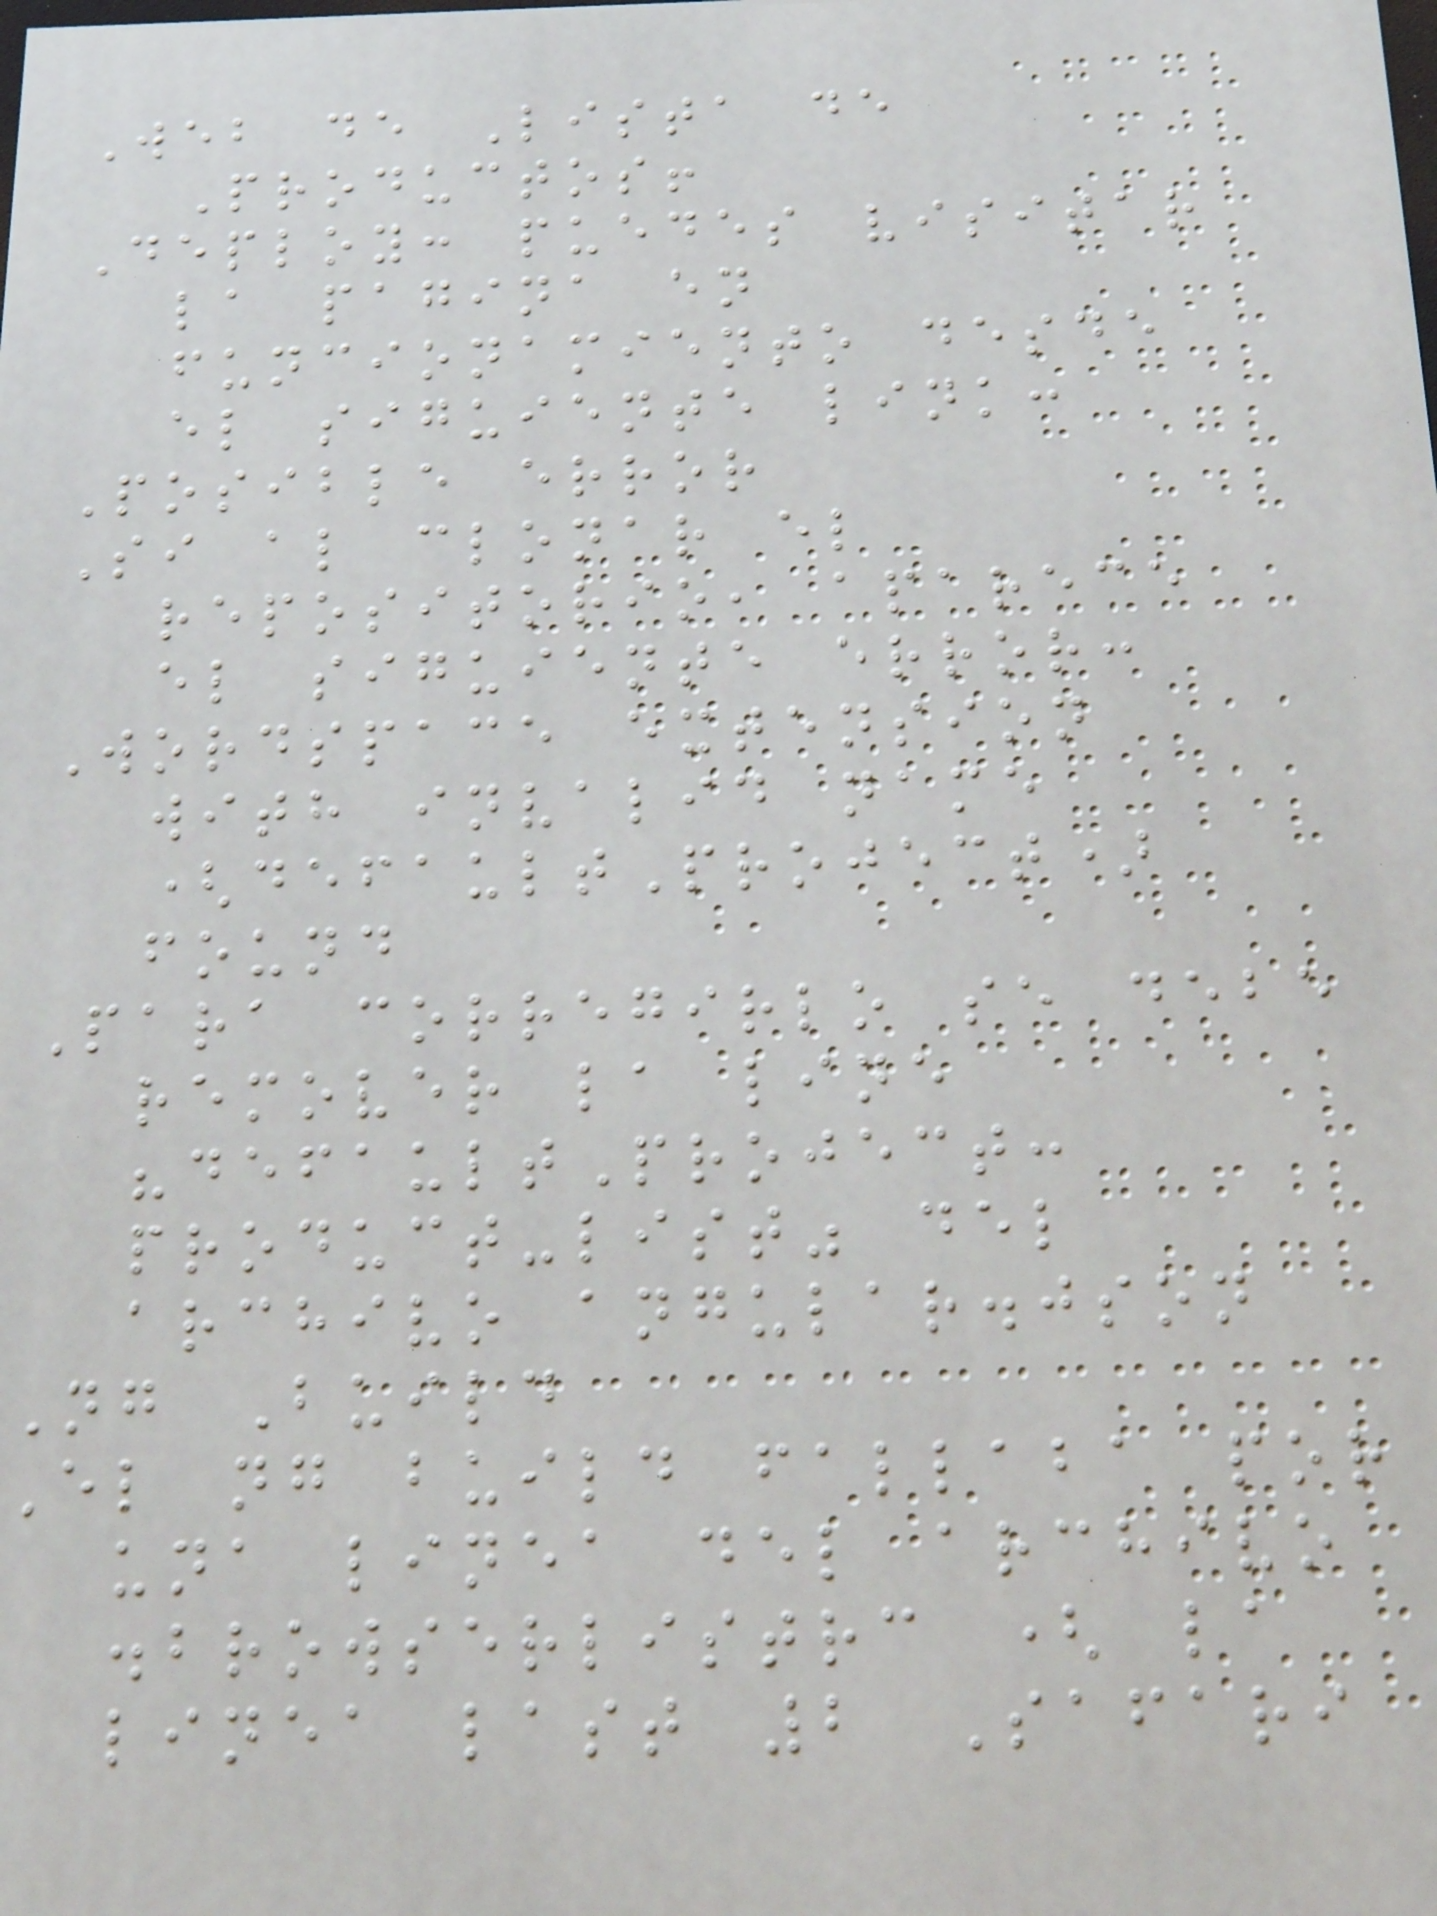Web de Lista de
Productos!
Deploy: puedes visitar
la pagina en
funcionamiento desde
el siguiente link:
Posible error
Si al clonar el
repositorio, aparece
el siguiente error:
Wordspace extension
with invalid name
(defaultProject)
found
Para corregirlo se debe
remover la line
"defaultProject:
product-list" del
archivo angular.json
Ng Build
El ng build fallaba por
una linea del archivo
.browserlistrc ( la
linea last 2 Safari
